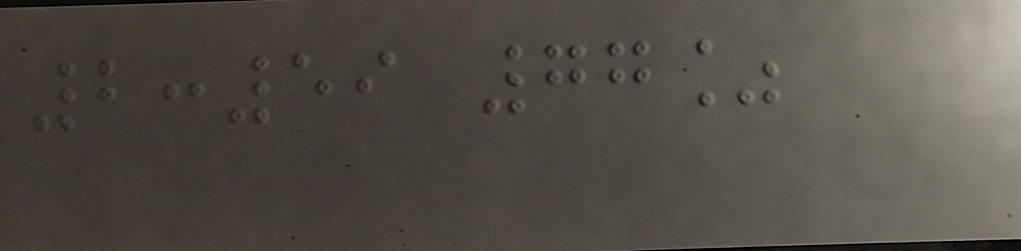2:59 77%
